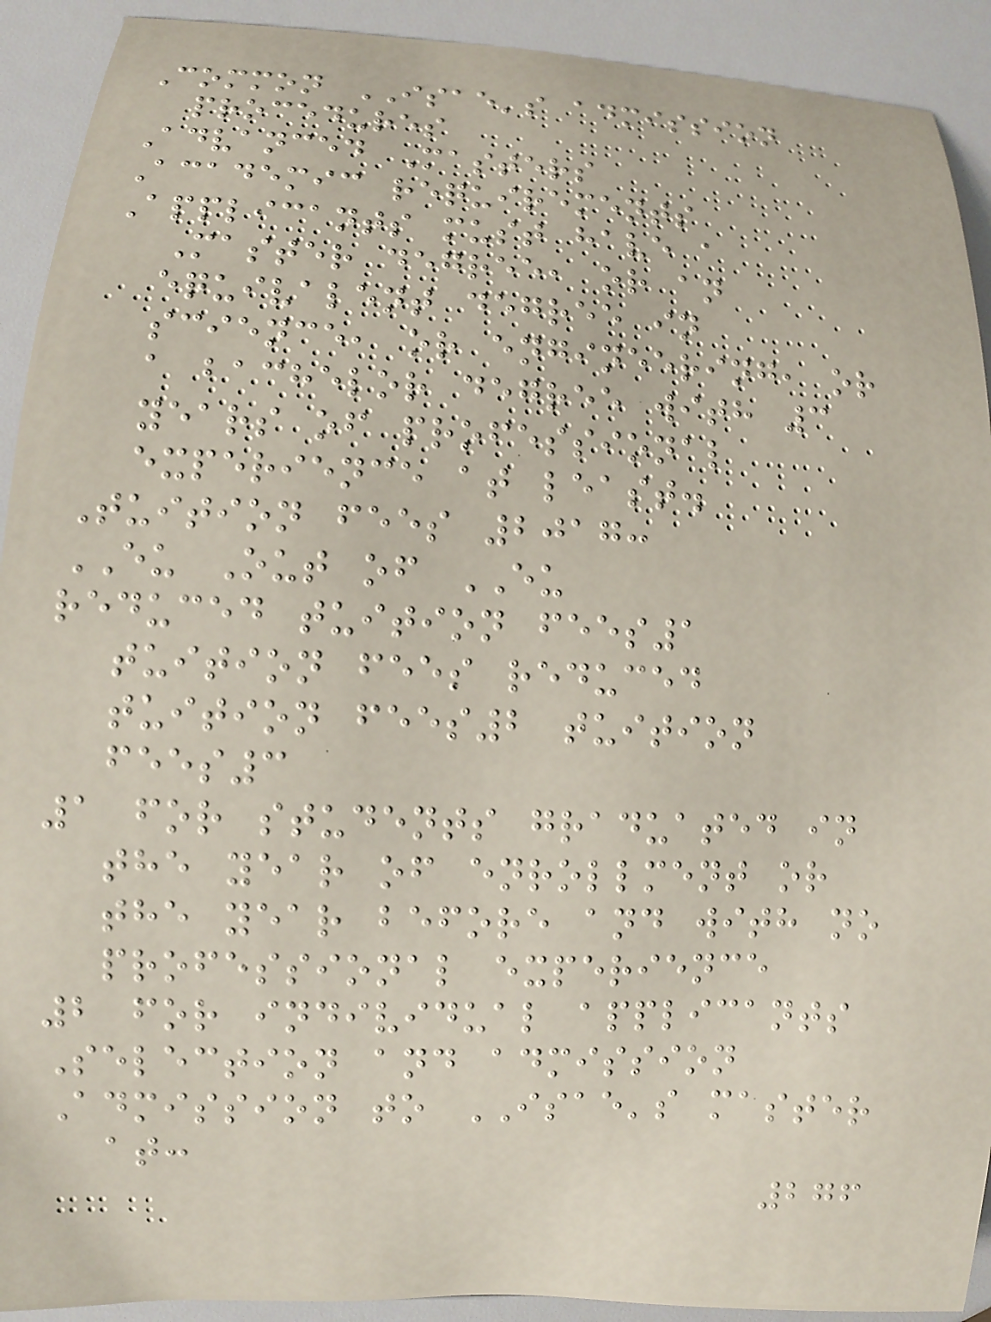Common ISAE's admission
procedures
Advanced Masters
Academic requirements
Applicants must have a
Master degree, or an
equivalent degree in
science, or engineering, or
a bachelor degree with 3
years of professional
experience at least.
Tuition fees 2017:
EU Out of EU
reduced tuition fees1
tuition fees reduced
tuition fees2 tuition
fees3
1 for students graduated in
the year of enrollment or
the year before and with no
professional experience
2 for individual applicants
Selection and admission
Admission to ISAE's master
at:
276
